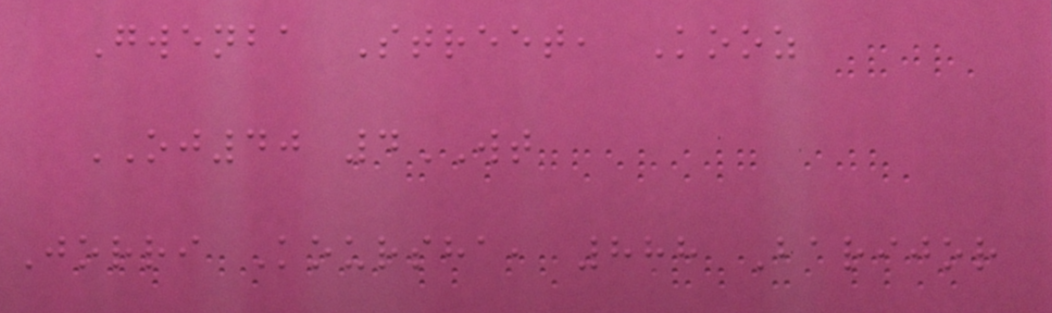Gwenba Street, Kooz
OJ40 4WT
Jorri Koursha, 888 Barijor
